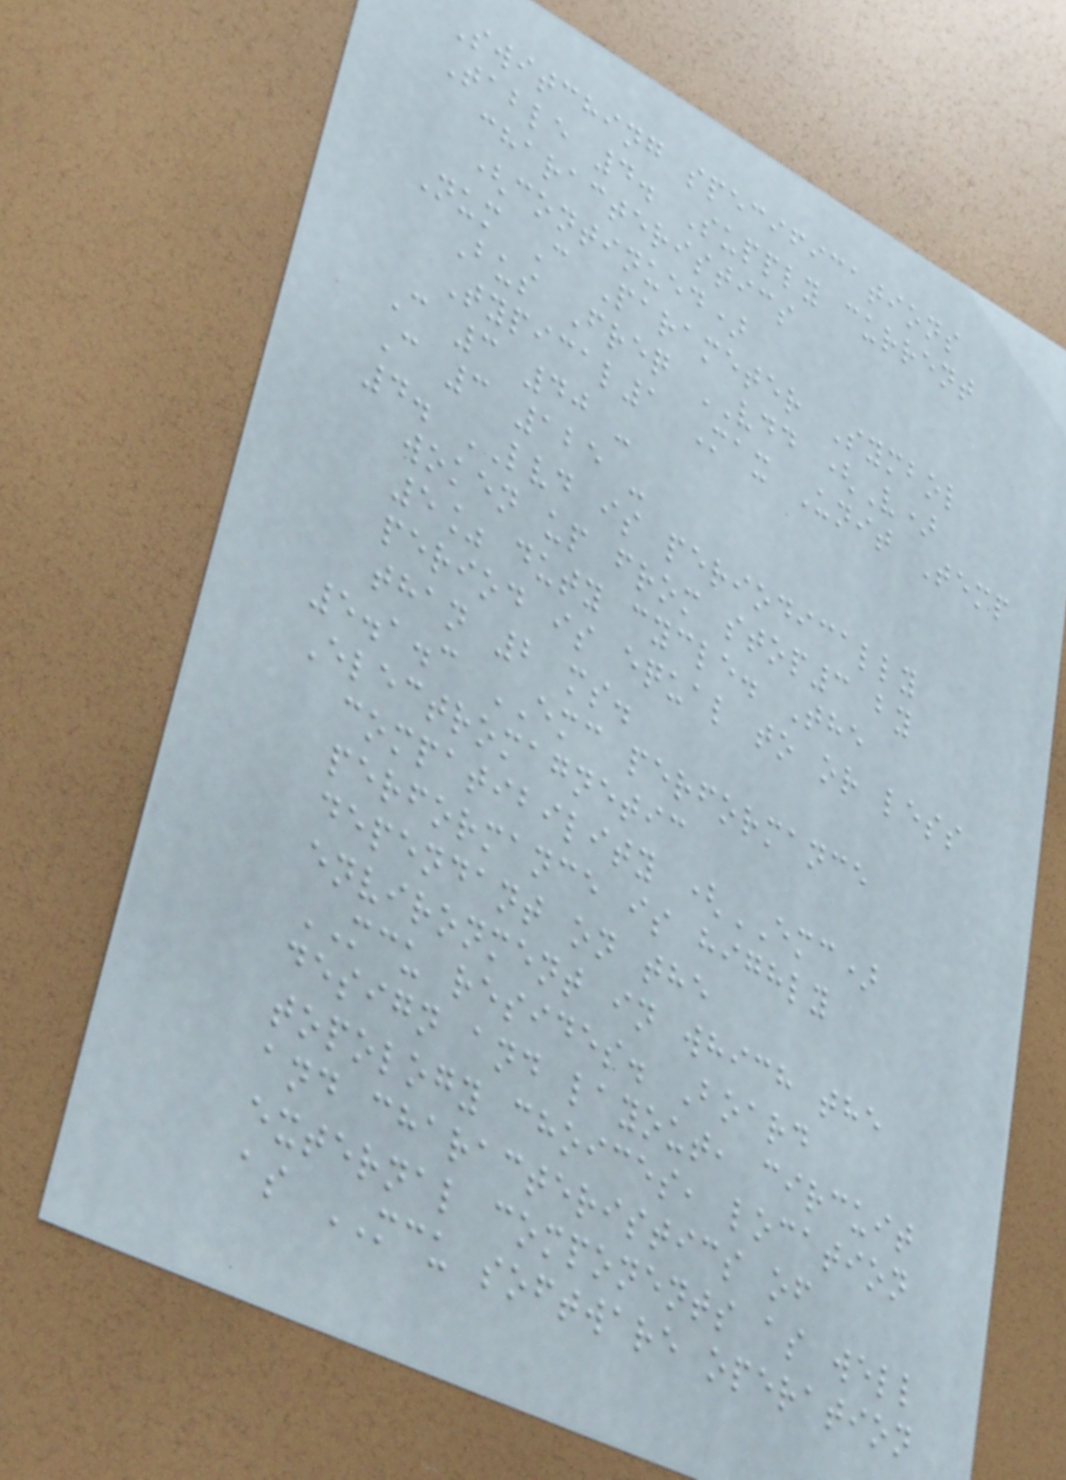Switching specifications
Table 4. Supply current
characteristics
(continued)
Num C Parameter Symbol
Bus Freq VDD (V)
Typical1 Max Unit Temp
C 3 40 -
C 3 125 -
4. LVD is periodically
woken up from stop3 by
5% duty cycle. The
period is equal to or less
than 2 ms.
5.1.3 EMC performance
Electromagnetic
compatibility (EMC)
performance is highly
dependant on the
environment in which the
MCU resides. Board
design and layout, circuit
topology choices, location
and characteristics of
external components as well
as MCU software operation
